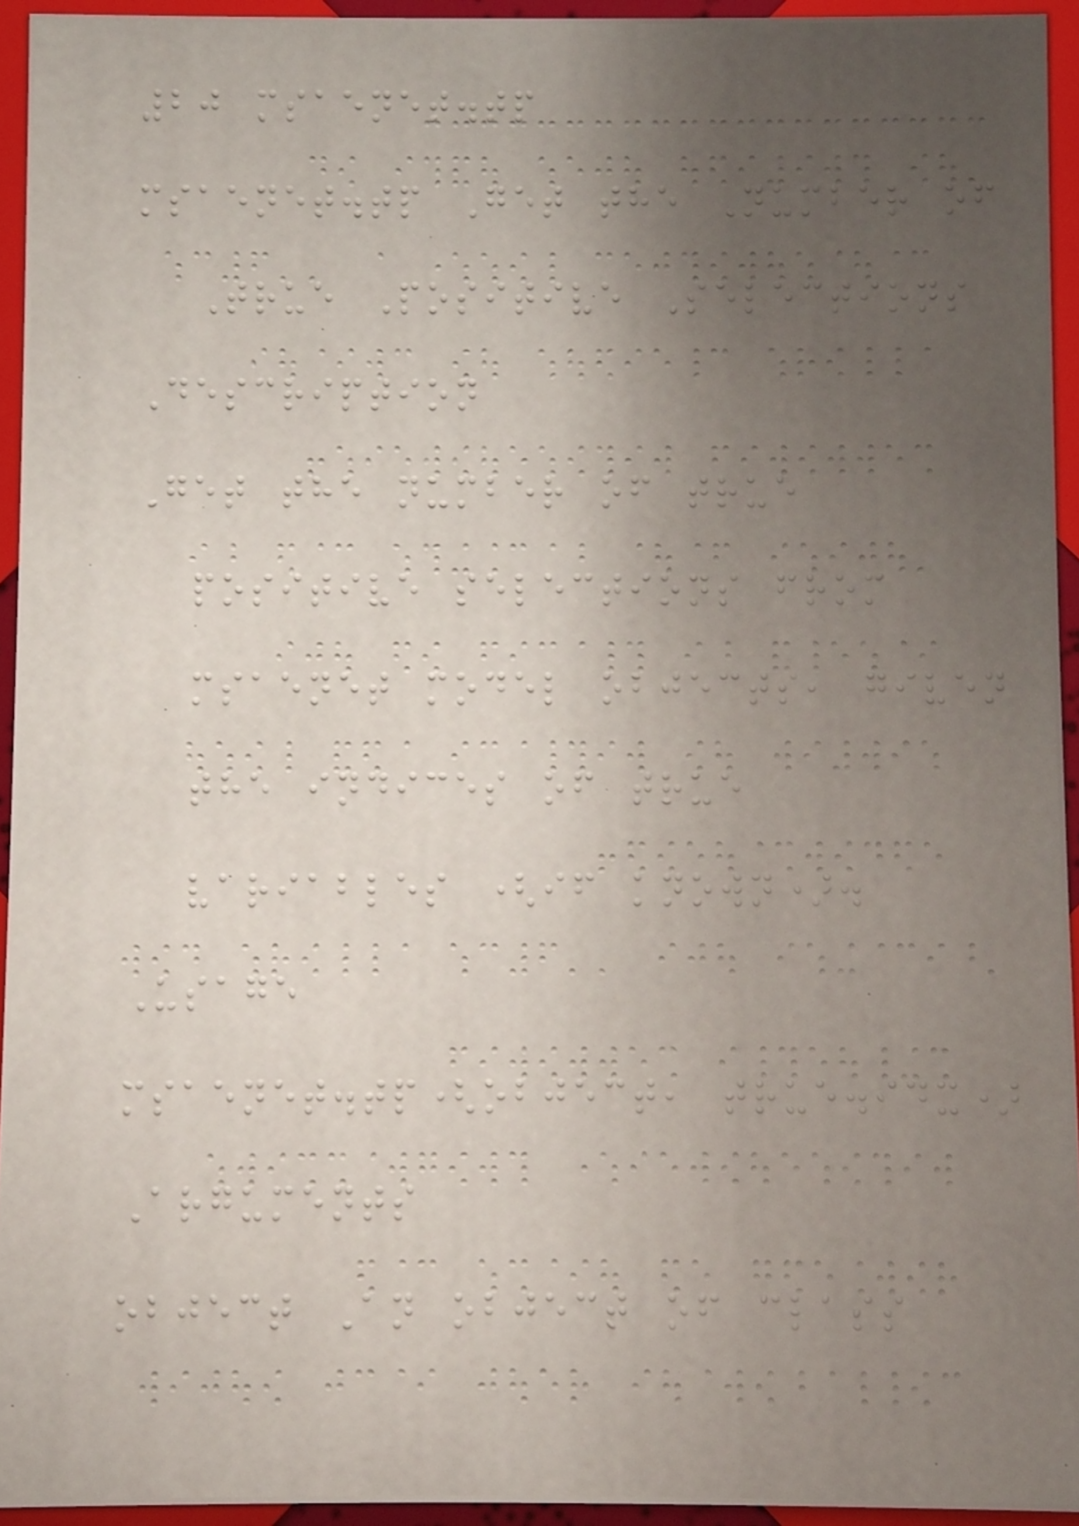20 msaenet.tp
msaenet.tp Get the Number of
True Positive Selections
Description
Get the number of true
positive selections from
msaenet model objects, given
the indices of true
variables (if known).
Usage
msaenet.tp(object, true.idx)
Arguments
object An object of class
